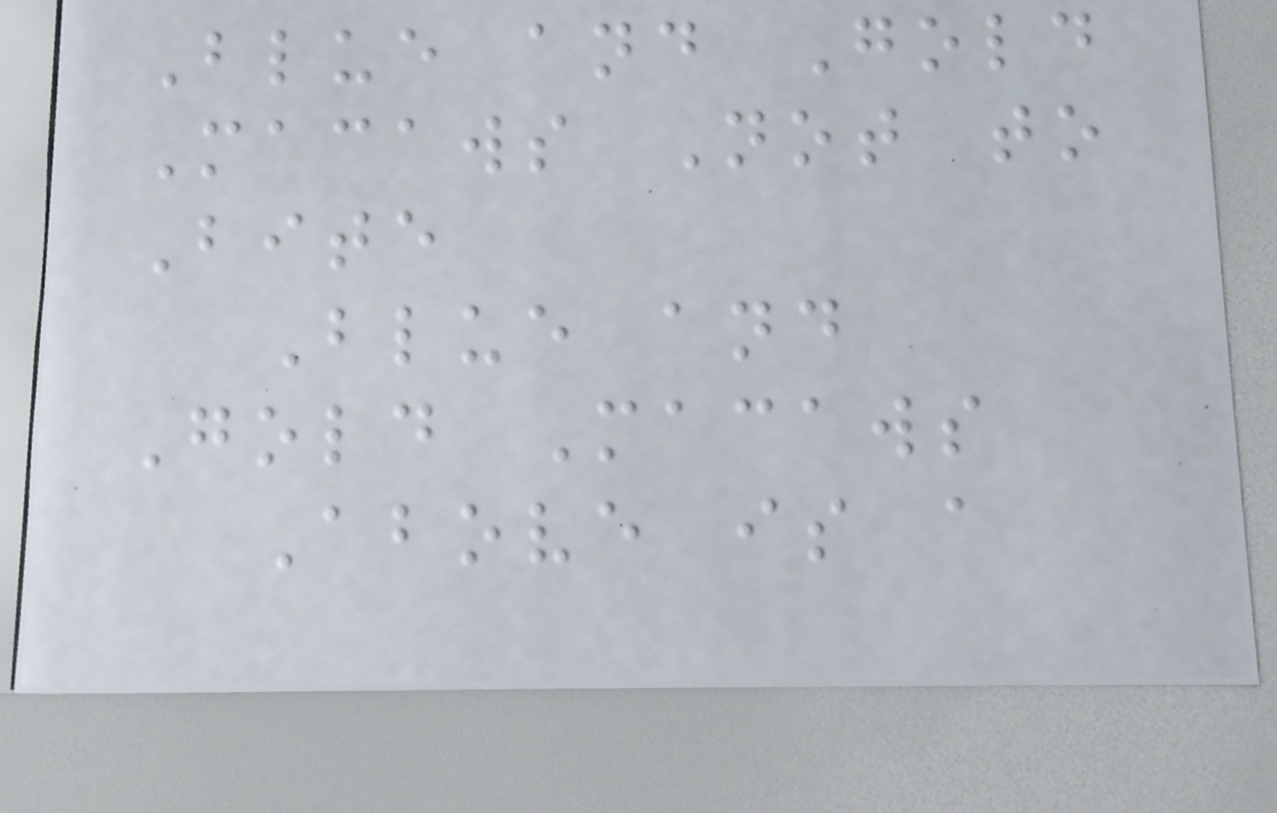Blue and Gold
Macaws Not to
Bite
Blue and
Gold Macaws
Above is a
